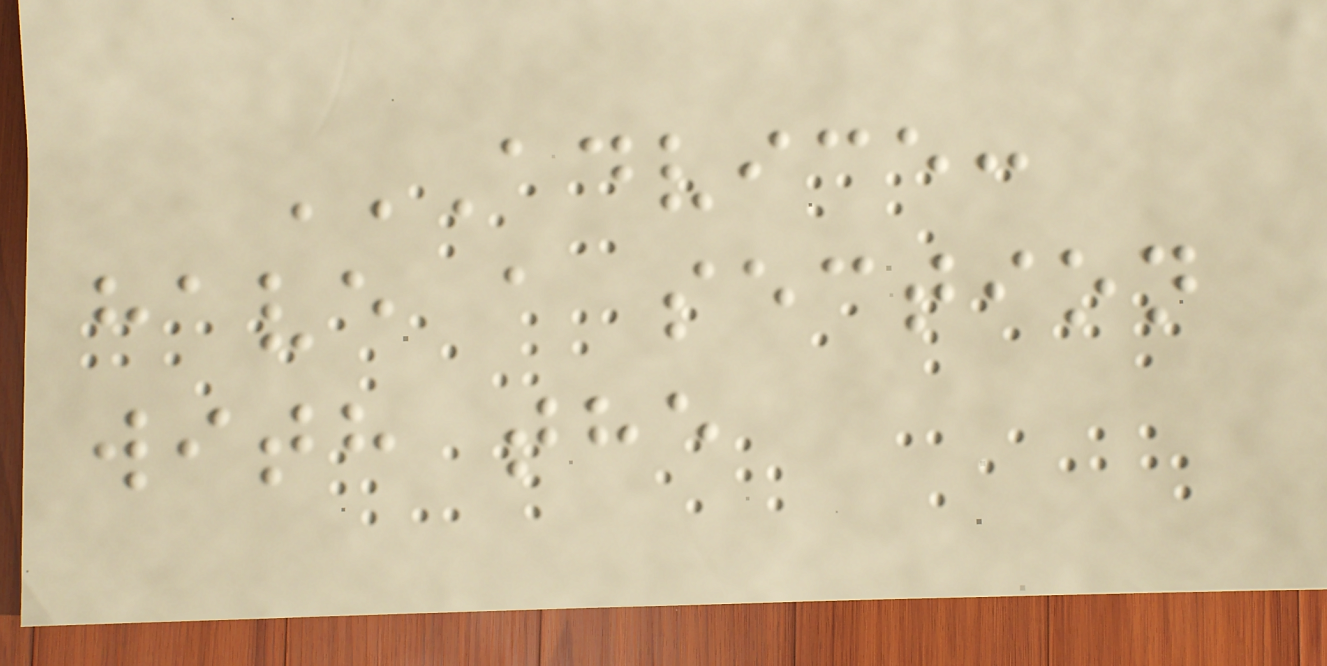ADVICE:
HAVE A SECTION
WITH THE
